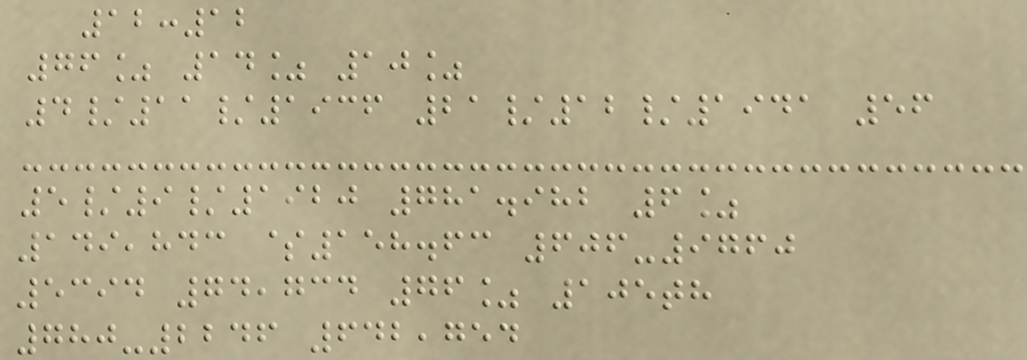12:12
76% 14% 10%
4/11/1936 21/12/1941 56
5/9/1920 781.982 6%
149,843 $158.63 606-9760
5394 74,734 76% 105th
780-2246 642,754
